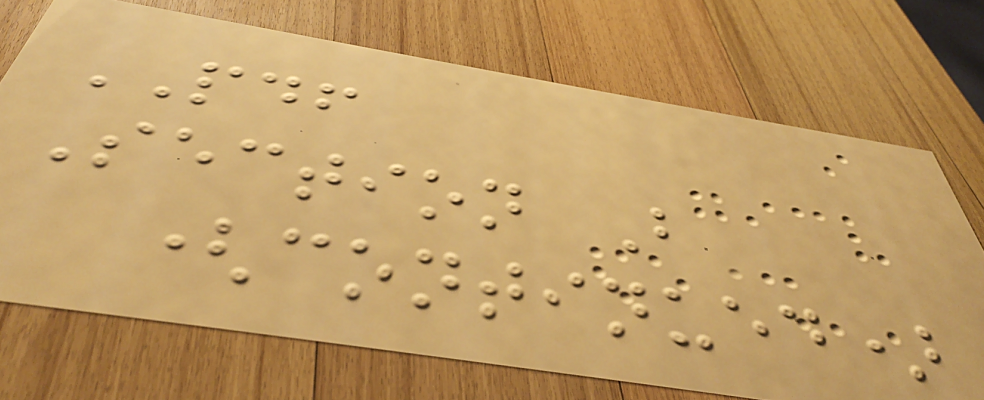PDF
Section B
(continued)
